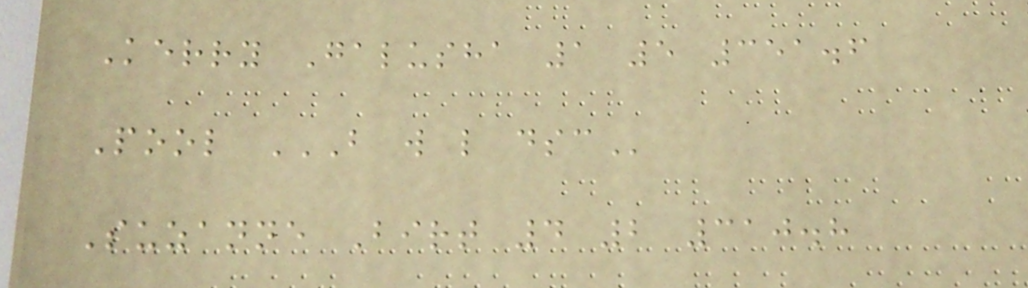Kerry Galusha 1 5 351.6
Pool B W L DSC
Suzanne Birt 4 2 310.8
